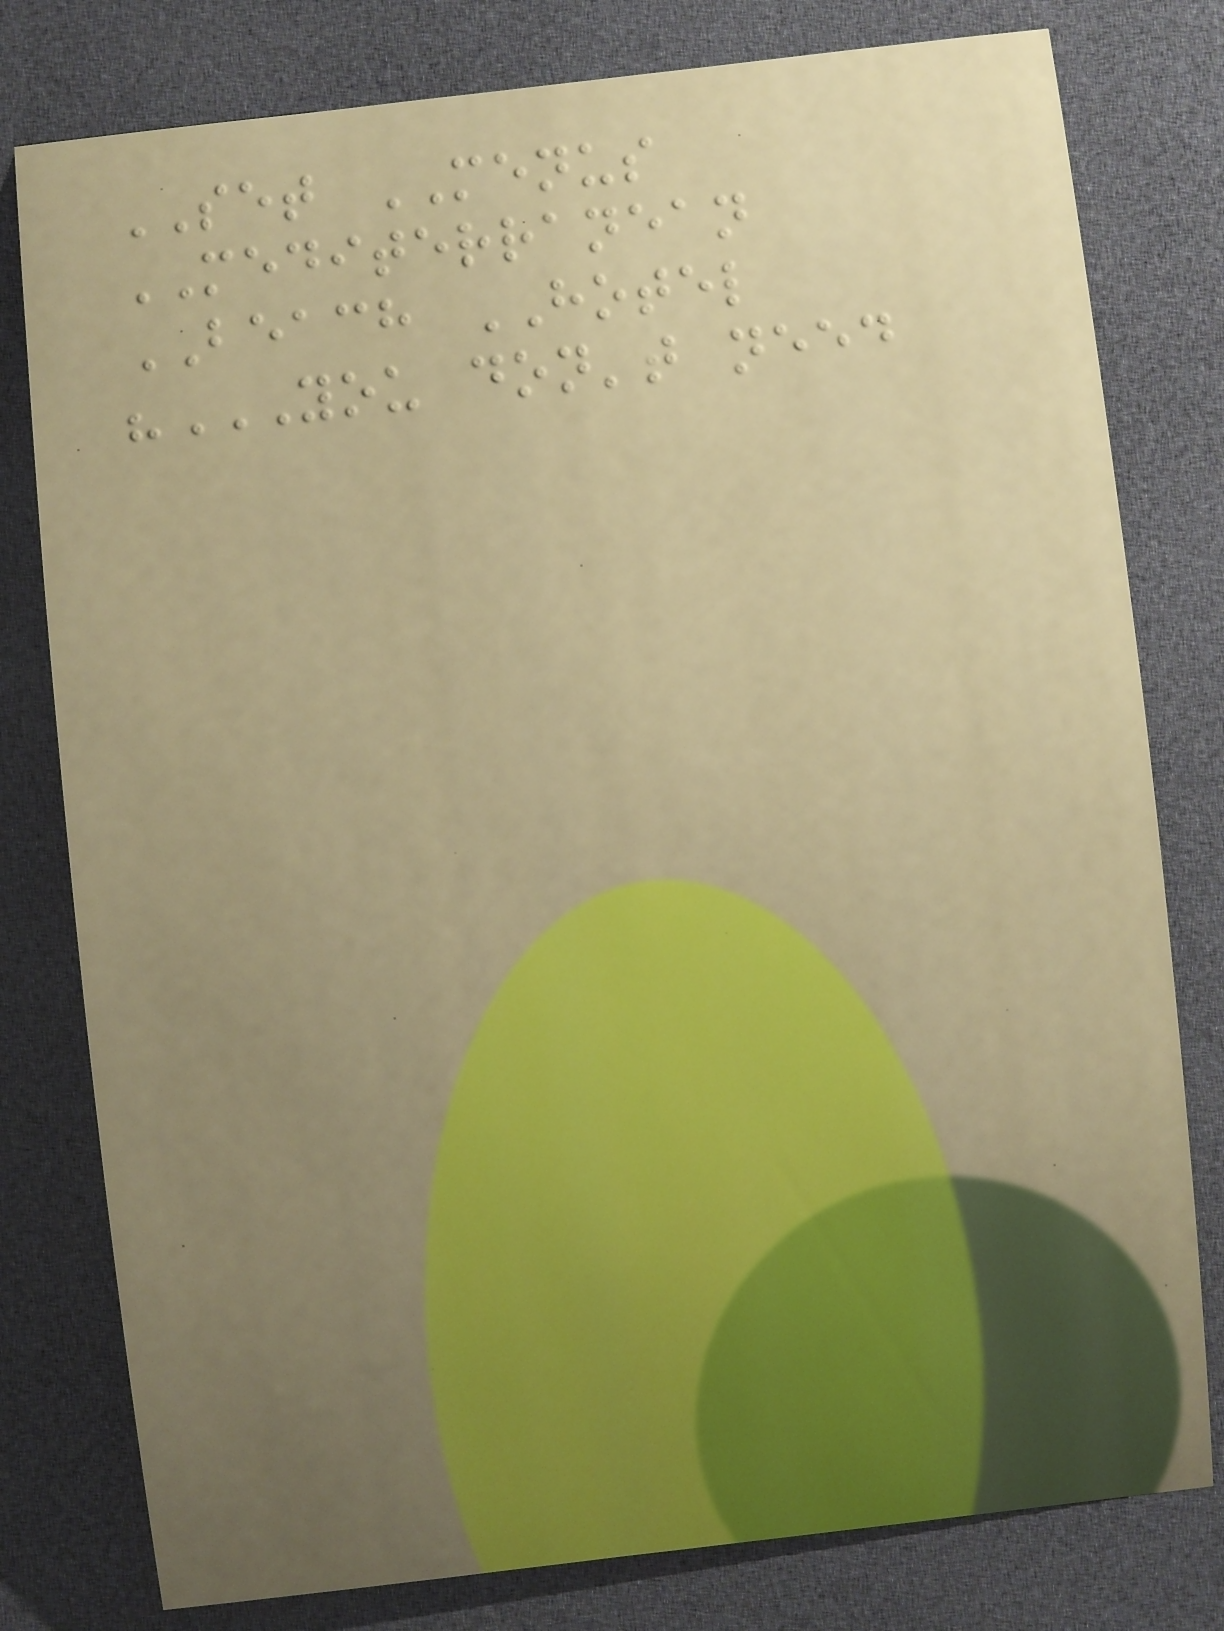SET MENUS
MEDITERRANEAN
BEACH HOTEL
"YOU DON'T NEED
